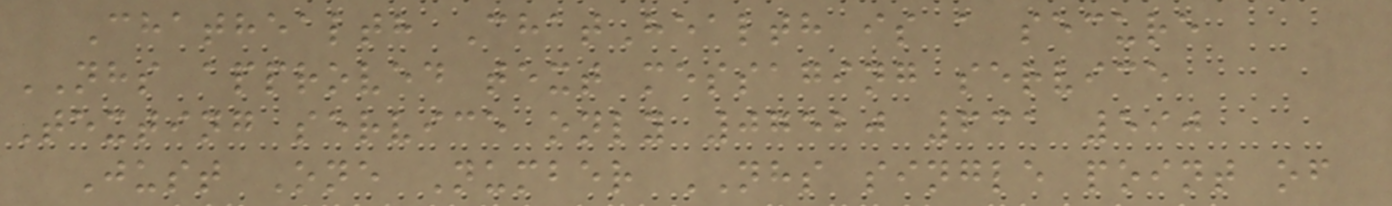Chathealth ChatHealth is a secure
NHS approved text messaging service
Texting service only 07520 631 590
Just One Number NHS single point of
